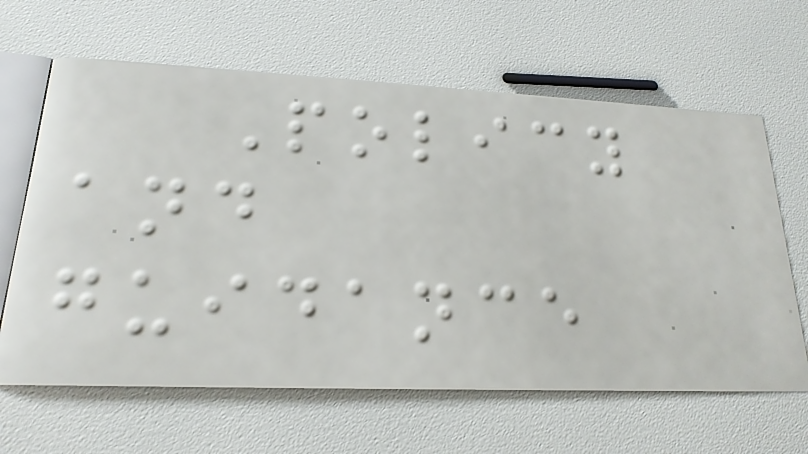Policy
and
guidance
